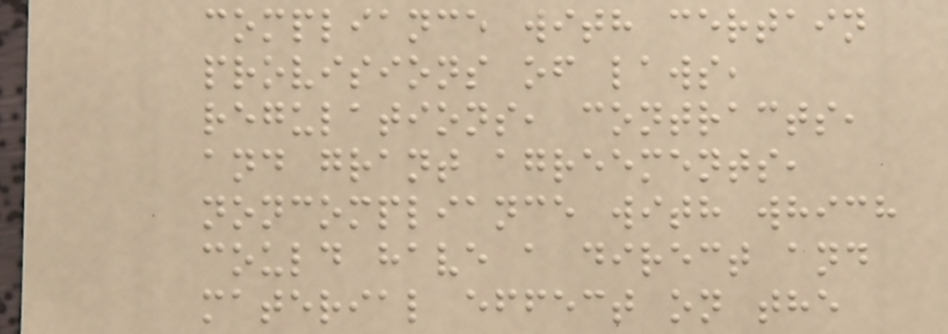compliance with certain
provisions of laws,
regulations, contracts,
and grant agreements,
noncompliance with which
could have a direct and
material effect on the
